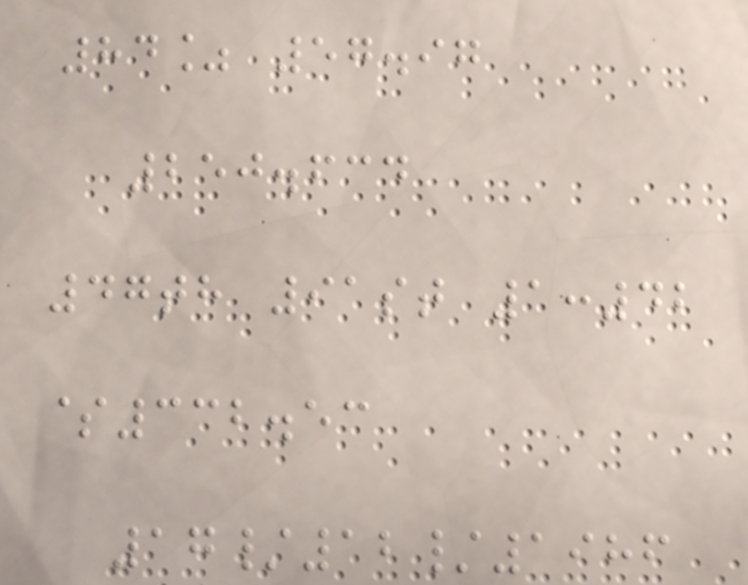84% 57.97
250.634
47th 91st 1:42
$332.53
17/12/1986
